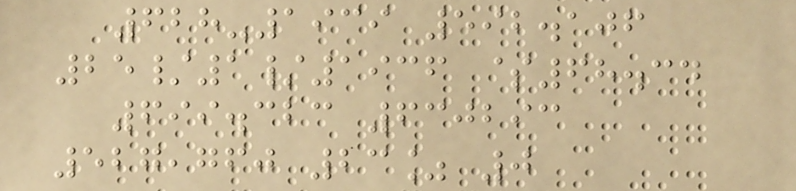628-1939 592.106
25/1/1936 $68.34
699.323 630293
527,760 23% 0
